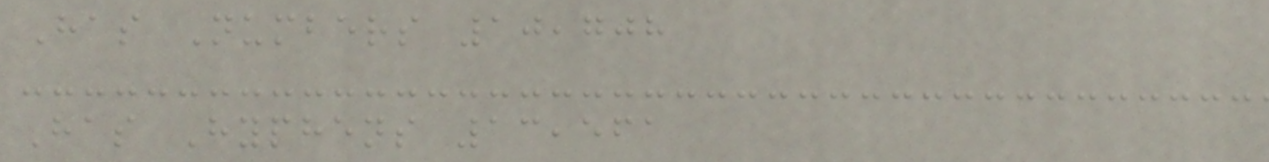Has Numbers 10,708
Has Hyphens 13,561
